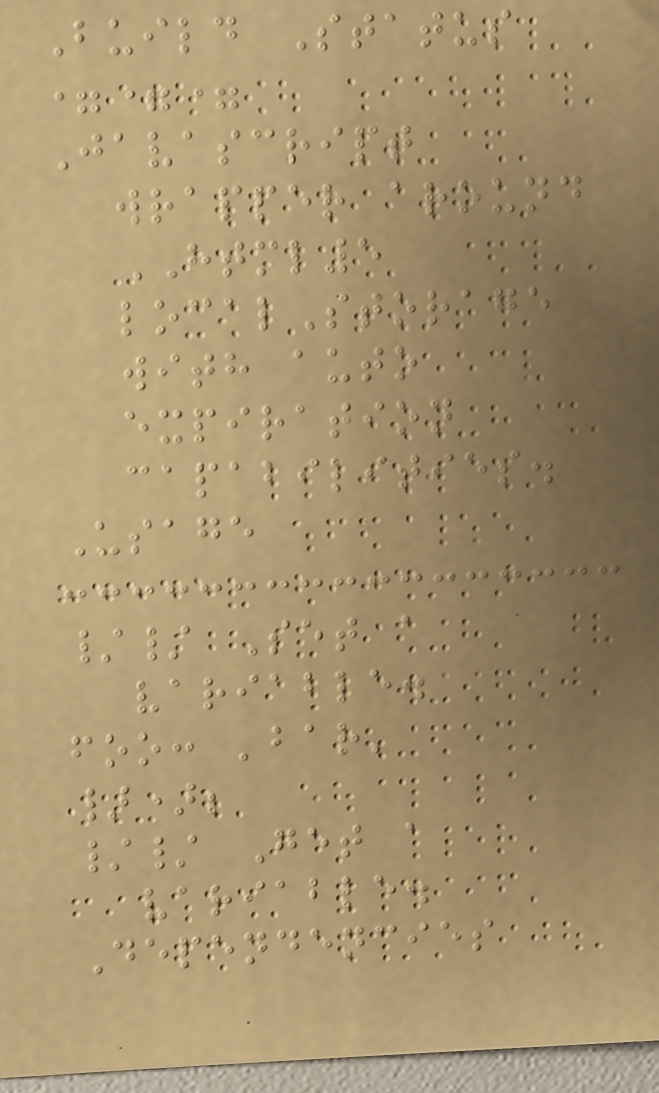Build Status
===
Javascript
wrapper around
HTML5
localStorage
with auto
expiration
capabilities.
Usage
// Set a
variable.
foo: 'bar'
});
// Get a
variable.
Dependencies
